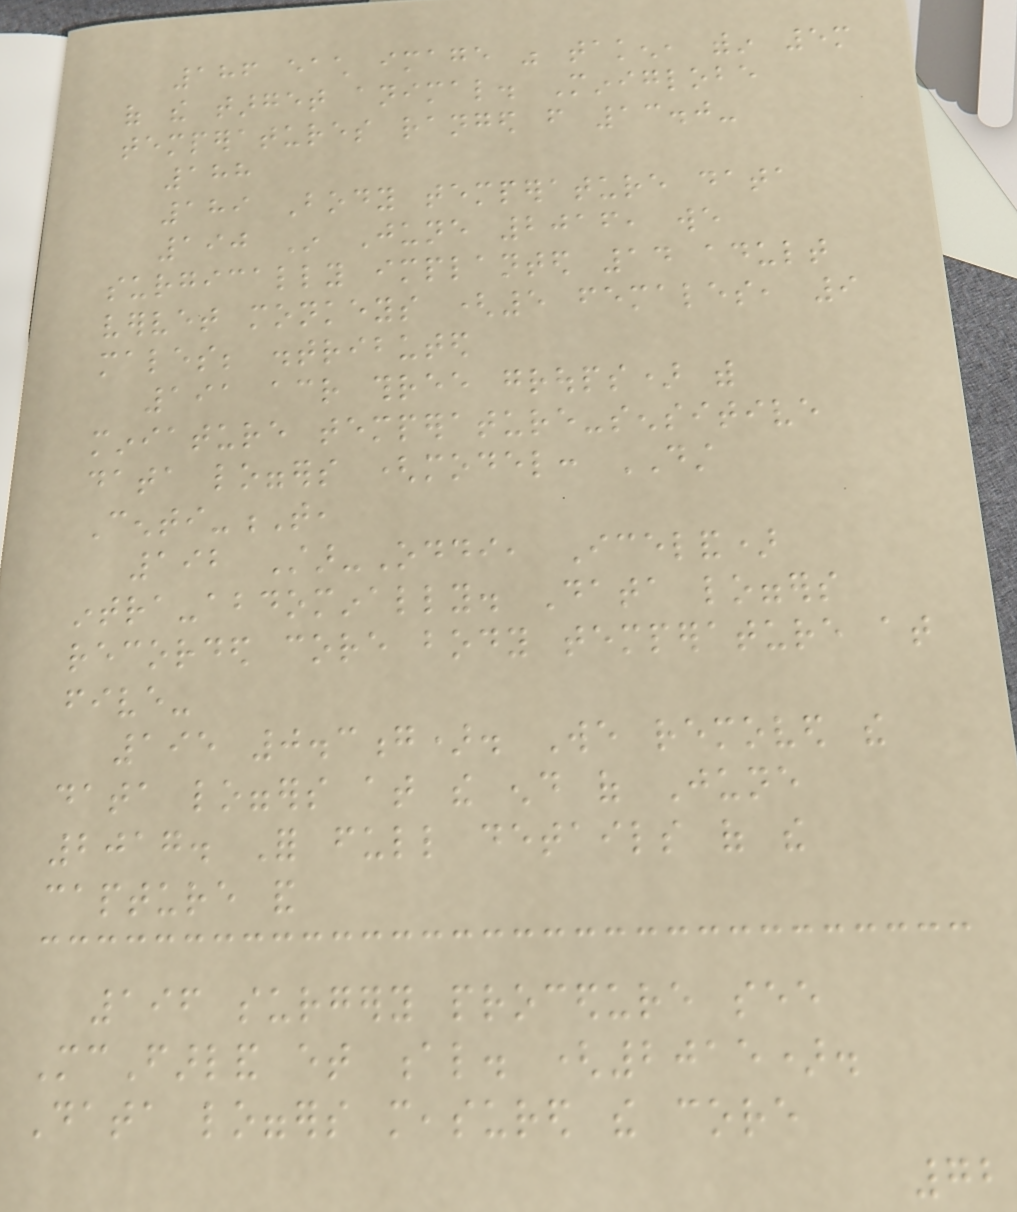186 each image was taken, within 5m
of the target animal. Miniglobe
temperatures ranged from 13.0-
188
189 Body temperature data
190 In June 2016, we
surgically implanted 14 adult
vervet monkeys (5 females, 9
males; distributed
191 across three groups) with
miniature temperature-sensitive
data loggers (model: DST
Centi-T,
192 Star-Oddi, Iceland)
intra-abdominally. Data loggers
recorded core body temperature at
five-
195 0.3g). We removed the
data loggers at the end of June
2017. For full details of the
capture and
196 surgery procedure see
McFarland et al. (2015).
Data loggers measured the core
72
